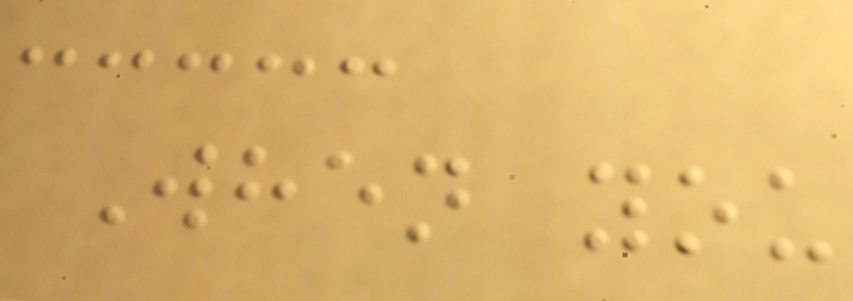When you
